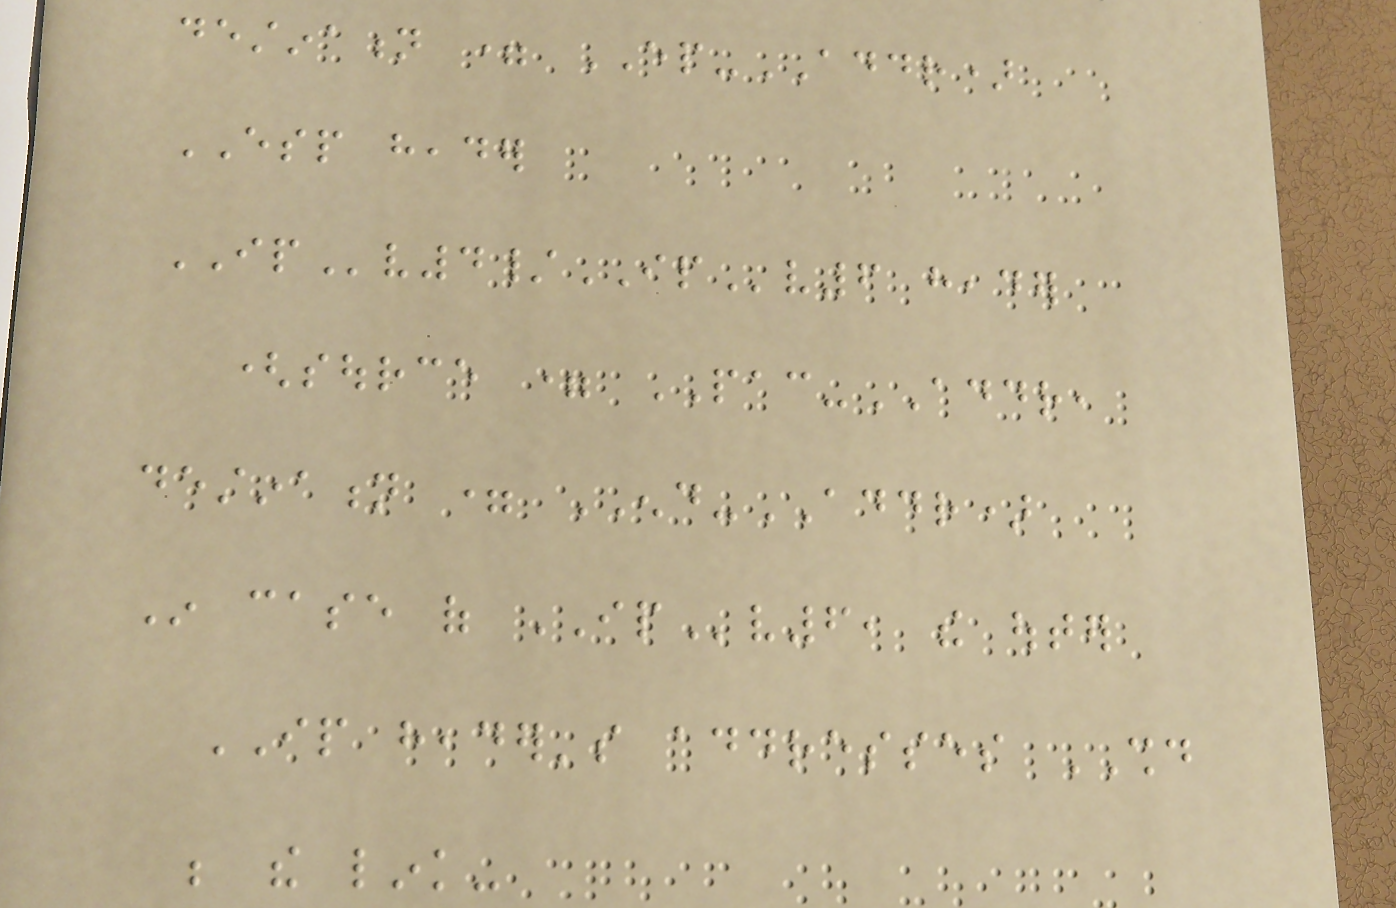destination = EP-ADDR)
ESP header
IPv4/IPv6 header
(source = PAC-ADDR,
destination = END-ADDR)
In case of IPv6, the outer
IP header's addresses SHOULD
be the link-
